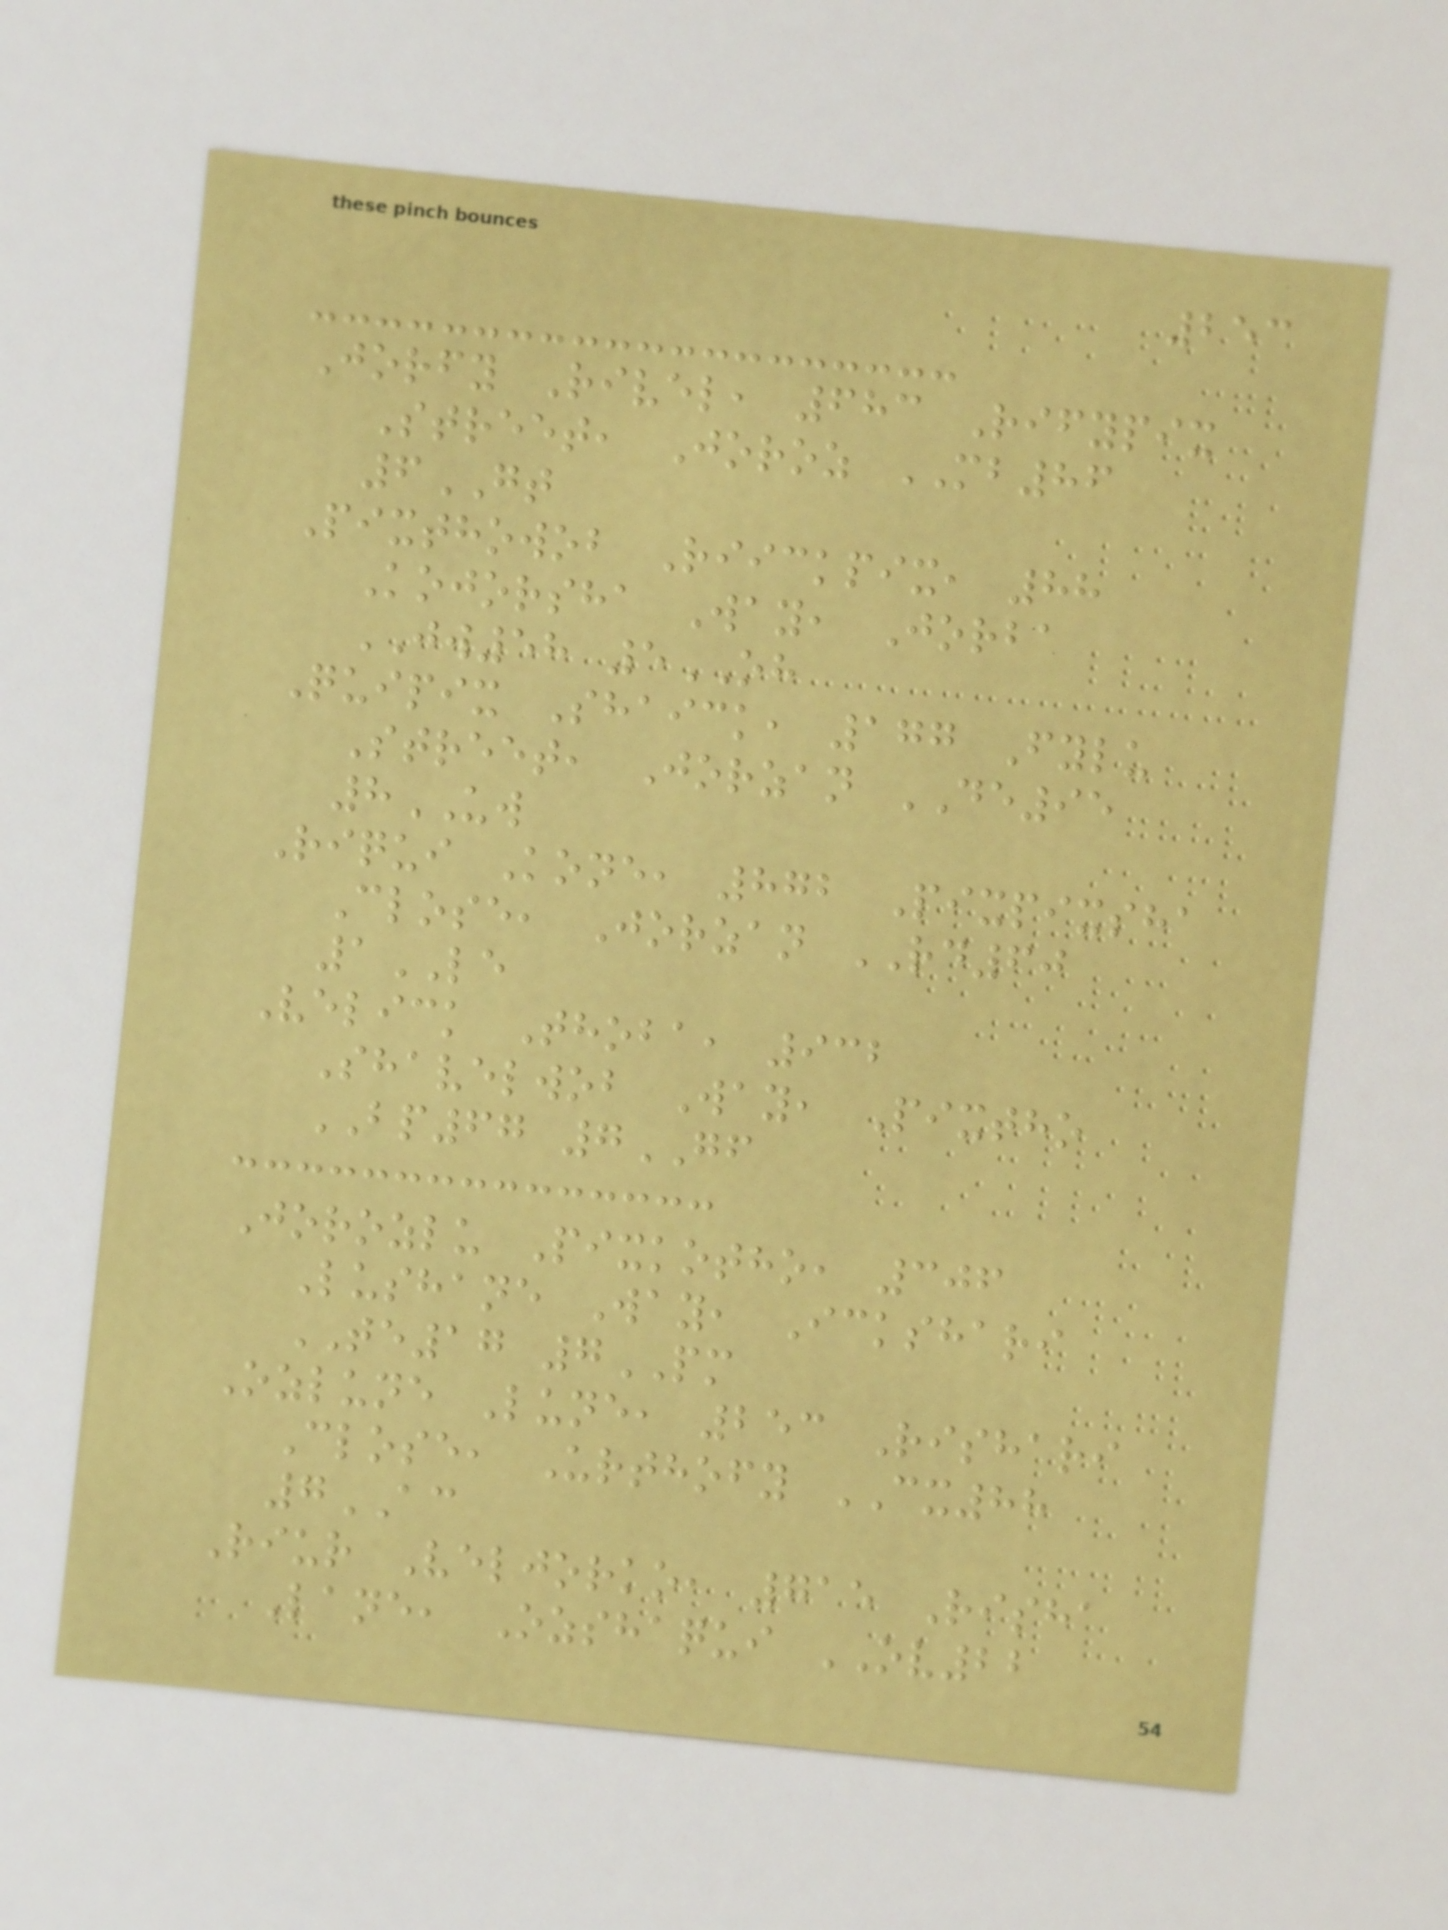253
Jorfy Rivel, 683 Rifypix
Street, Joroz MB86
6GT
Pixthowob Riickpix, 88
Kojorsha Way, Jorba
JW58 5OH
Quipix Shaick, 177 Fylu
Street, Jorzan DE95
8UW
Riqui Kone, 872 Pixpixsha
Close, Jorzan RD60
1LE
Velick Thoba, 932
Shavelwob Way, Pixtho
BP67 7GF
Jorozlu Pixkotho, 306
Lushane Way, Ickshari
TE17 7PM
Ozlune Lune, 253 Rishari
Close, Urthofy CX88
7AC
Riur Veljorko, 715 Risha
Lane, Ozshaqui OV22
